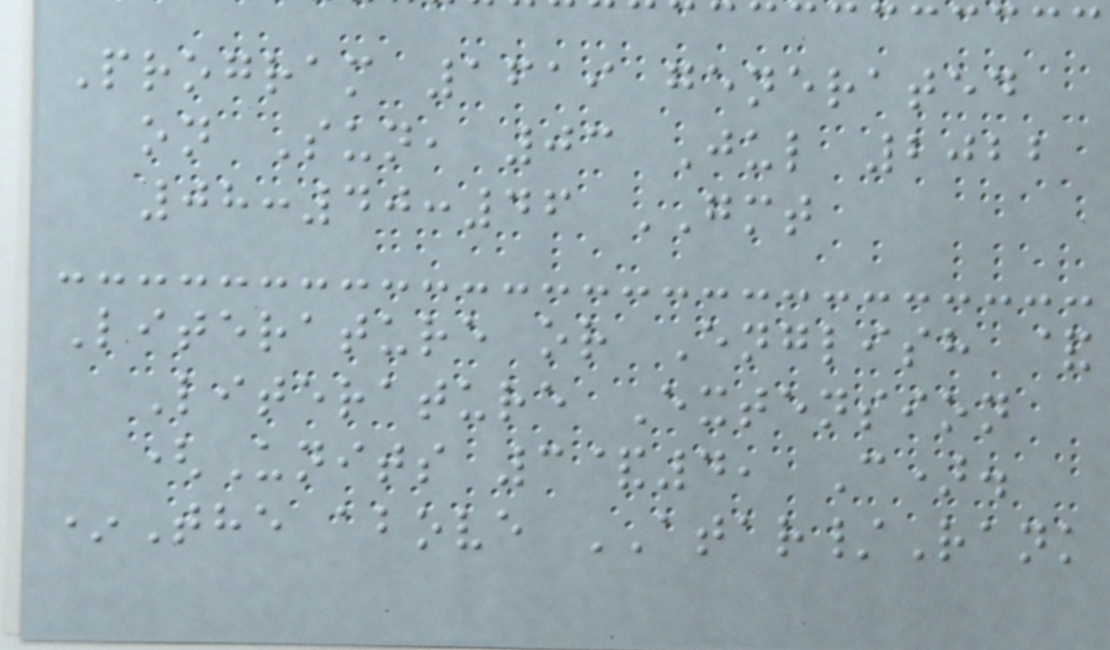Program 1619 generated
on Sun, 03 Jul 2022
08:40:46 GMT
Literature or English &
Literature Extension
(Units 3&4, C).
*The above ATAR/Rank
